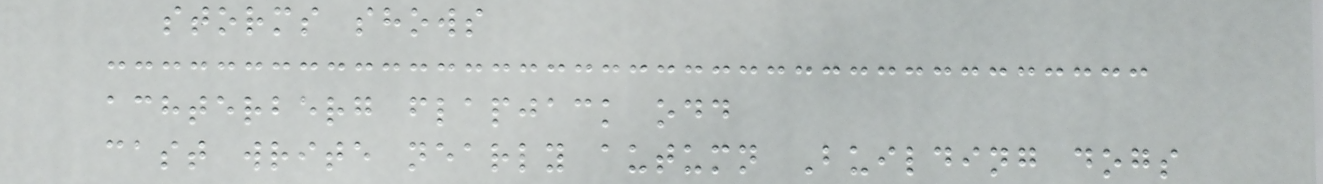storms shows
achterberg flapjack odd
cast write nearly autumn Building dogs
